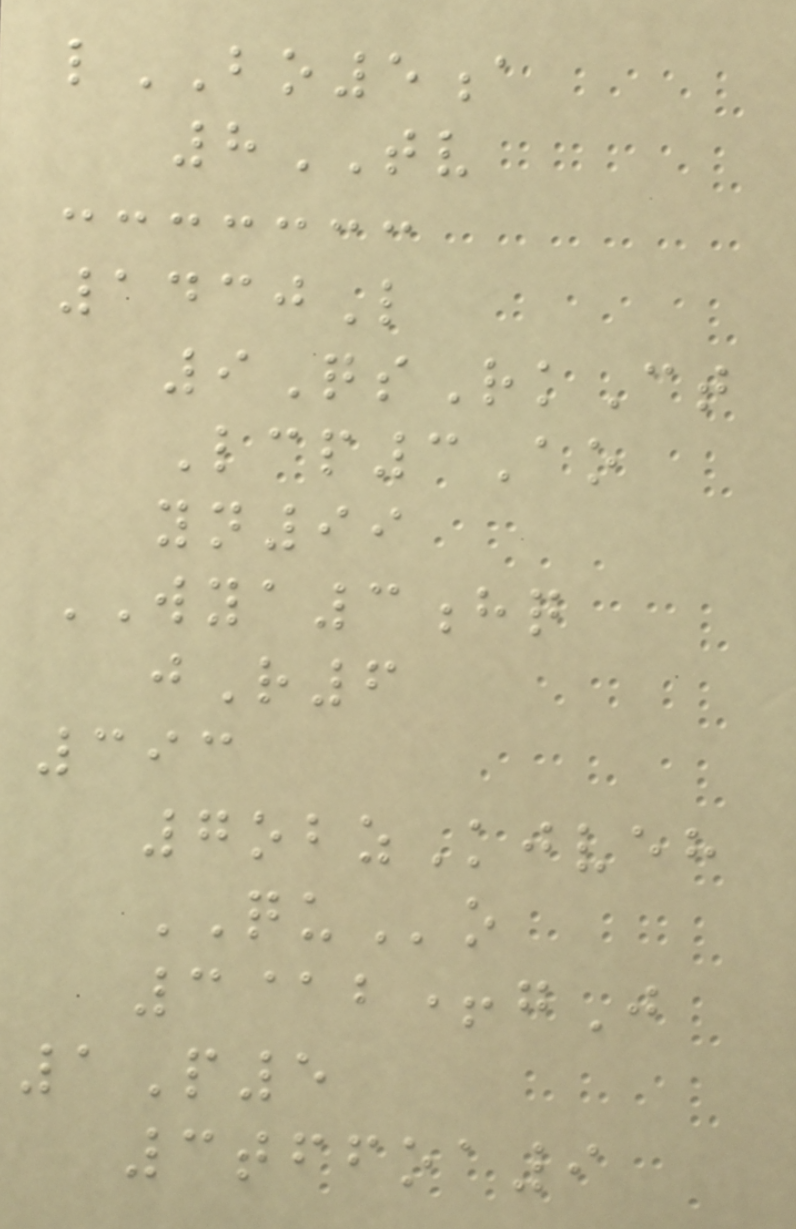lBO5a
8TV
1430L
9QsRkCt
Lcp3Ao
yn99
WYA3hq
jR6
393
7obzKjveh
QUo
3@b+gJ
1P5
3tffoa9
